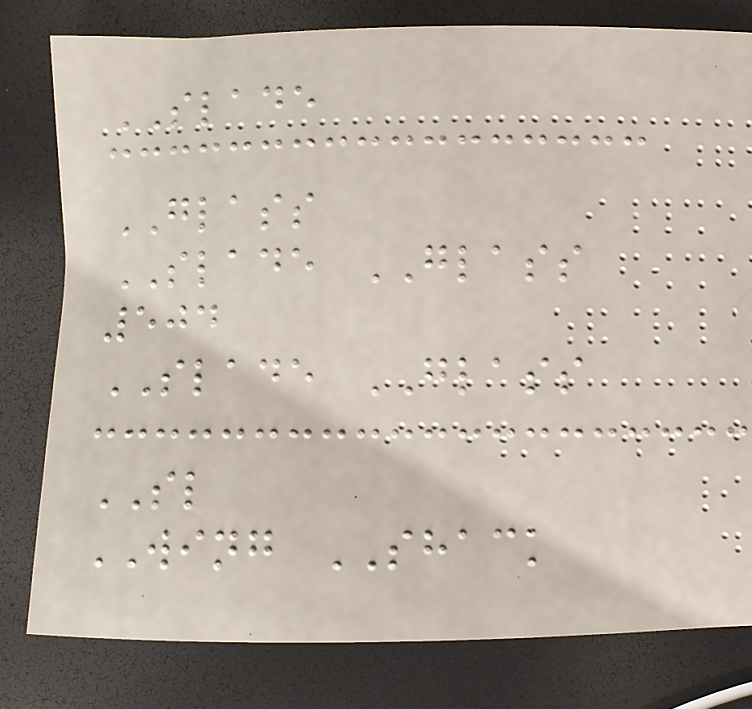SLADE
GLASS
SLADE GLASS
504
SLADE GLASS
SL
WING SHACK
